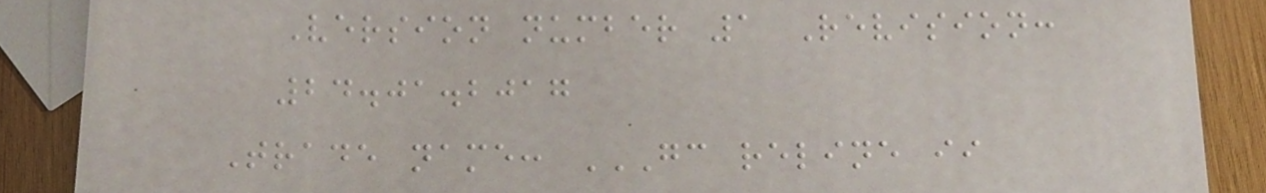Version number 1 Revision:
24.01.2017
Trade name: GC RELINE II
